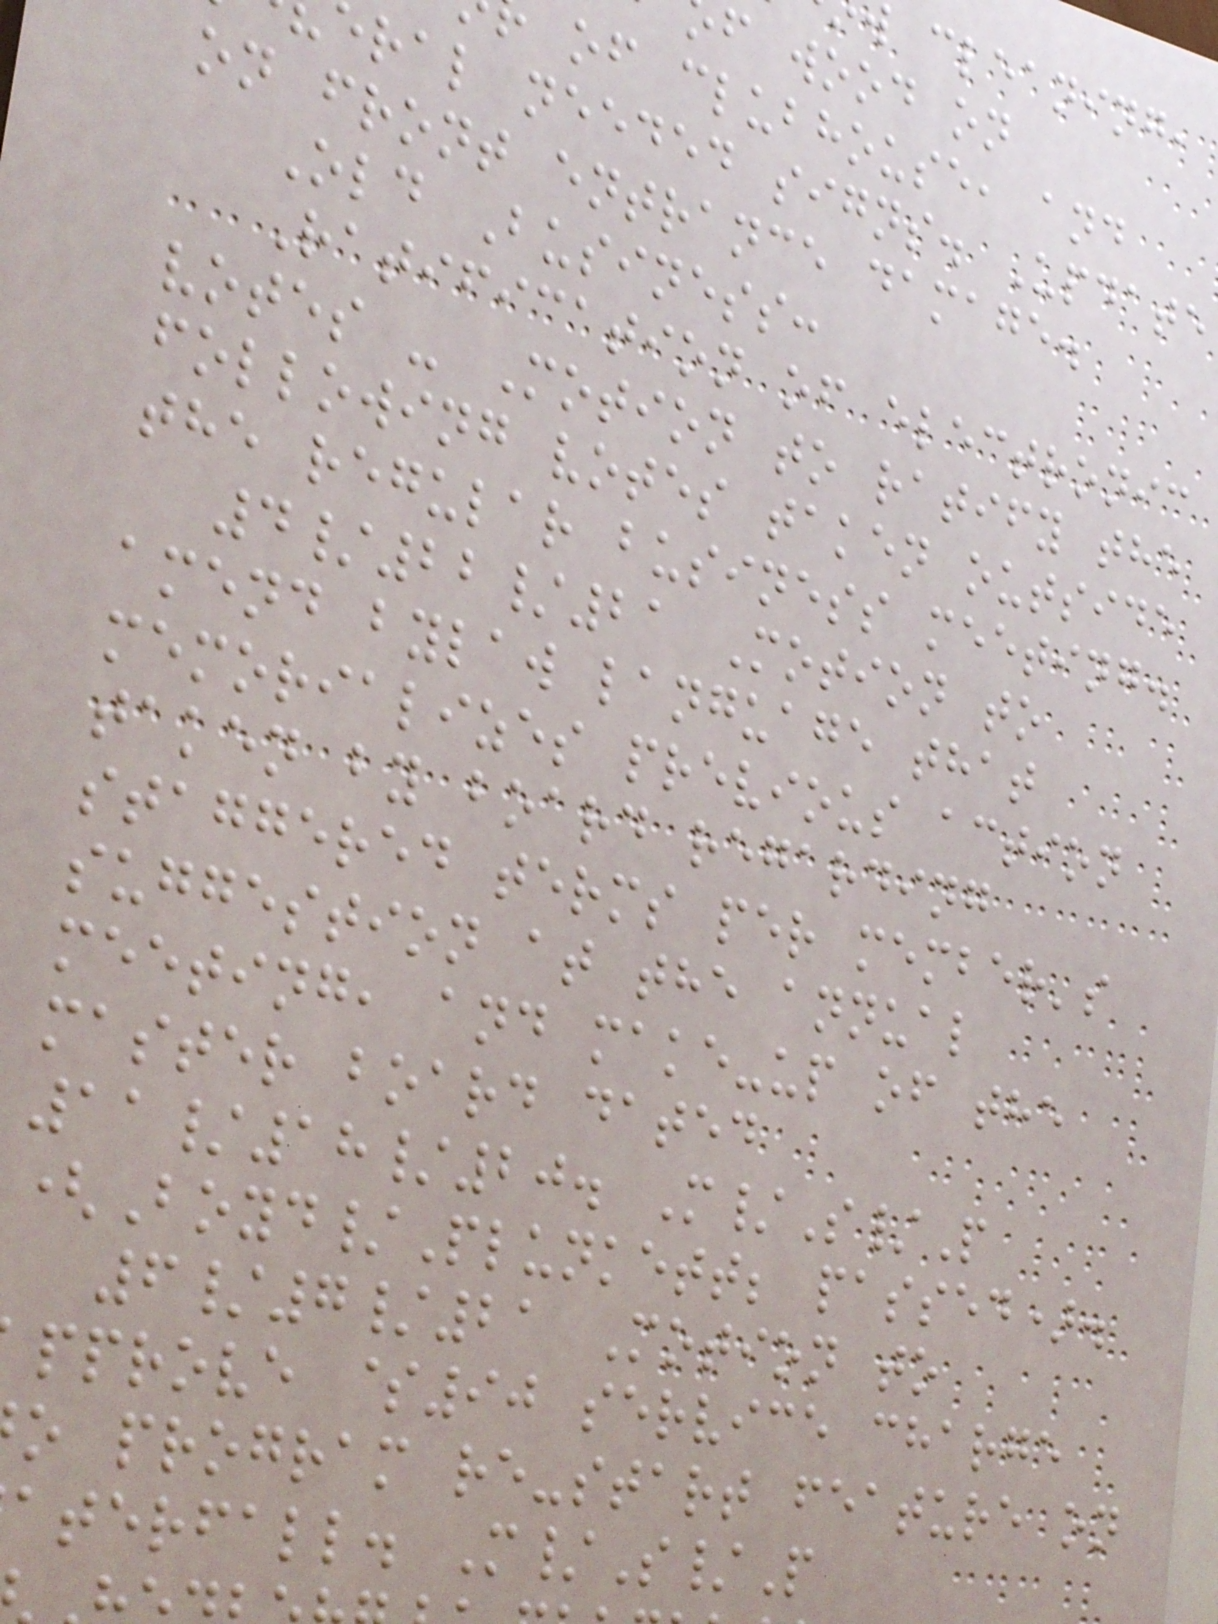cleaning,
f wood on
of clubhouse, and
ral needed signs. Update
on front entrance damage.
Old Business:
Ratification of electronic
votes - Motion to ratify the
following votes taken outside
the regular business meeting.
4/22/21 Motion to
amend bylaw language that
memorializes previous action
taken by board regarding
staggered terms per member's
suggestion at the annual
meeting, and make-up of the
master board dated
11/18/20. M/S/P
(Boyd/Plunkett; passed).
6/7/21 Motion to
pprove $90 service charge
o program re-start feature on
aterfall. M/S/P
